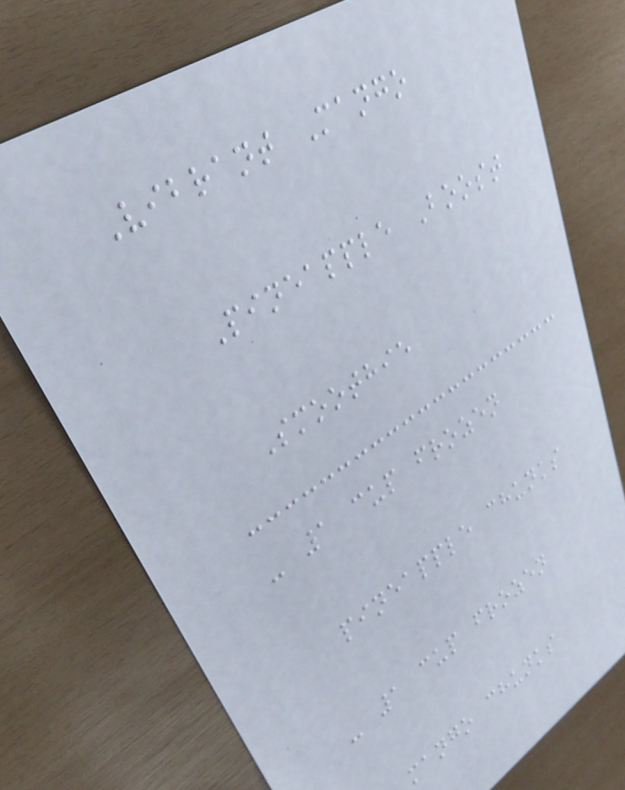Vibrant Mango
Pineapple Boost
Smoothie
- 1 cup frozen
pineapple chunks
- 1 cup frozen
mango chunks
